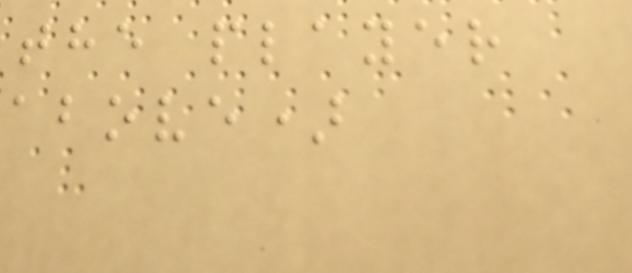the player
above)
